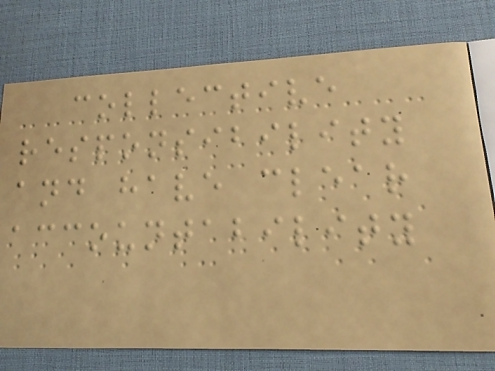collective
responsibility
and have clear
accountability
